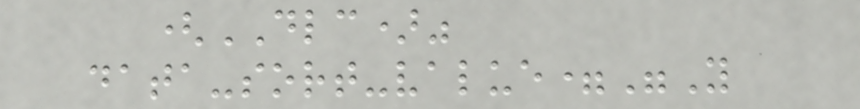(DLC)"
data-sort-value="Y
